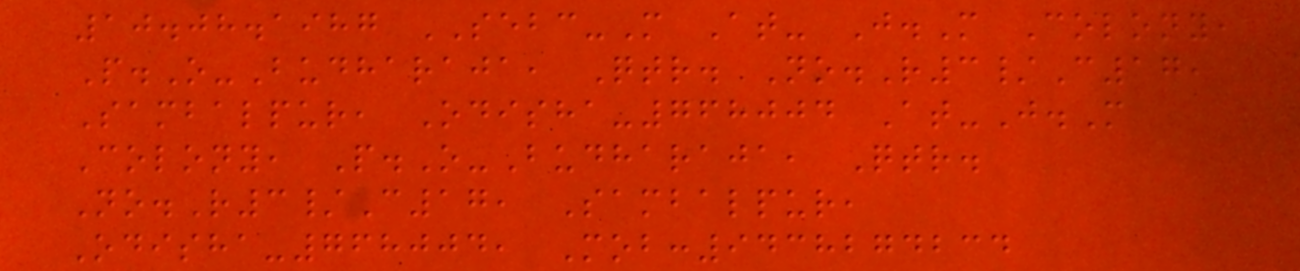10.08.1987 SEBC-M At- J.M Colony,
P.O-Budharaja, Qtr. No.R3/C17,
Sambalpur, Odisha-768004 At-J.M
Colony, P.O-Budharaja, Qtr.
No.R3/C17, Sambalpur,
Odisha-768004, Mob:9438274234
